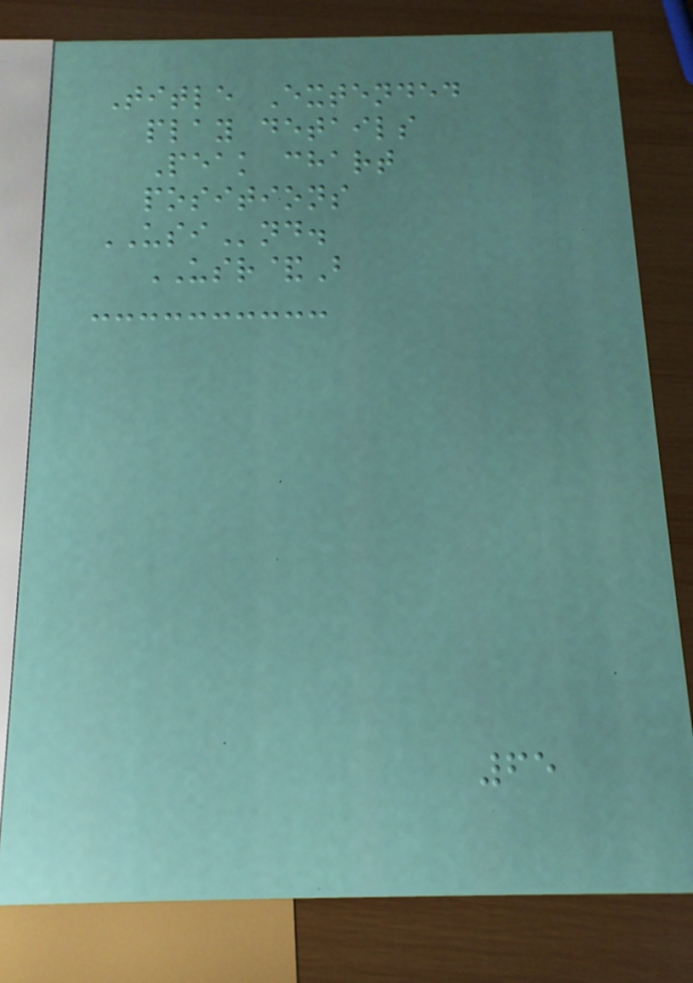Title Extended
play details
Peak chart
positions
USInd.
USR&B
65
